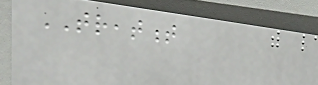TREATMENT
